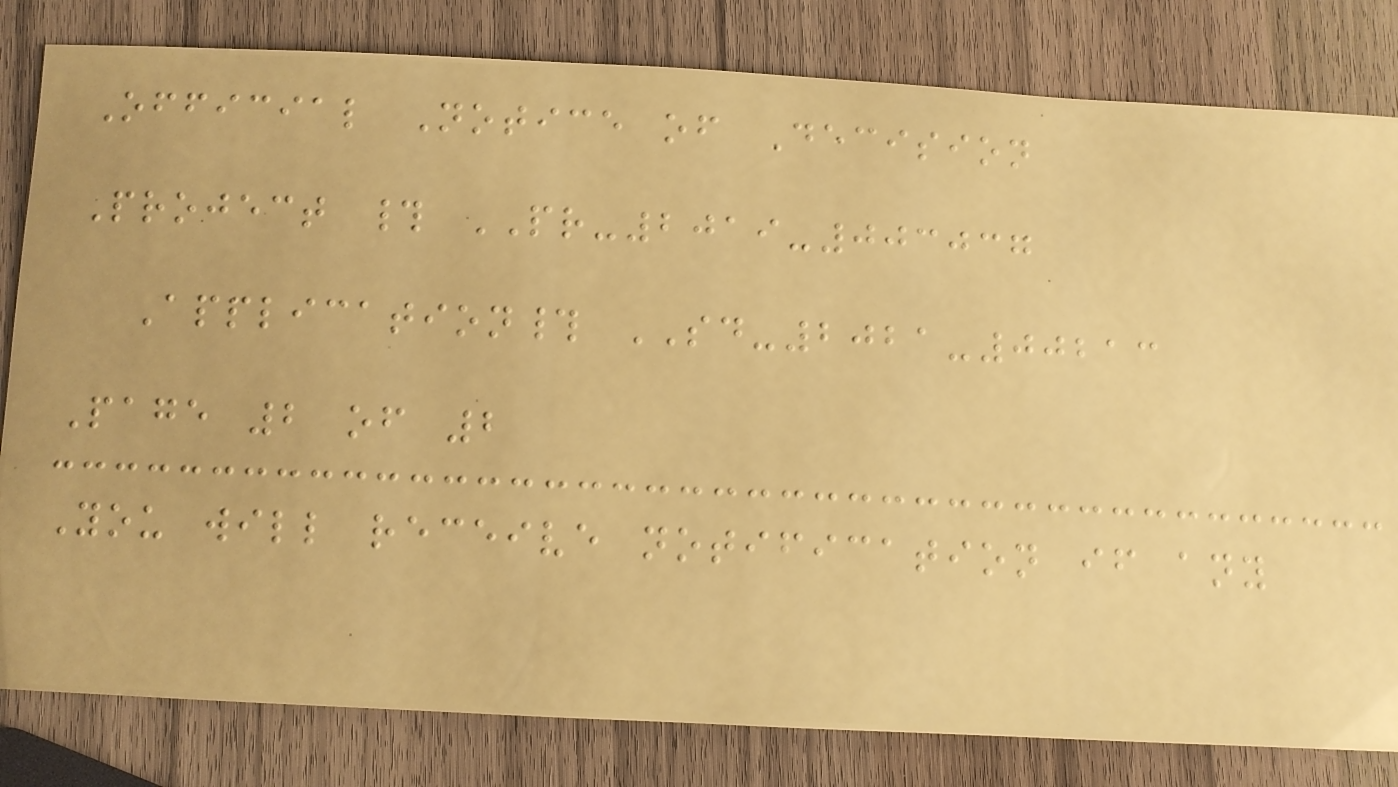Official Notice of Decision
Project # PR-2019-003037
Application# SD-2021-00213
Page 2 of 2
You will receive notification if any
